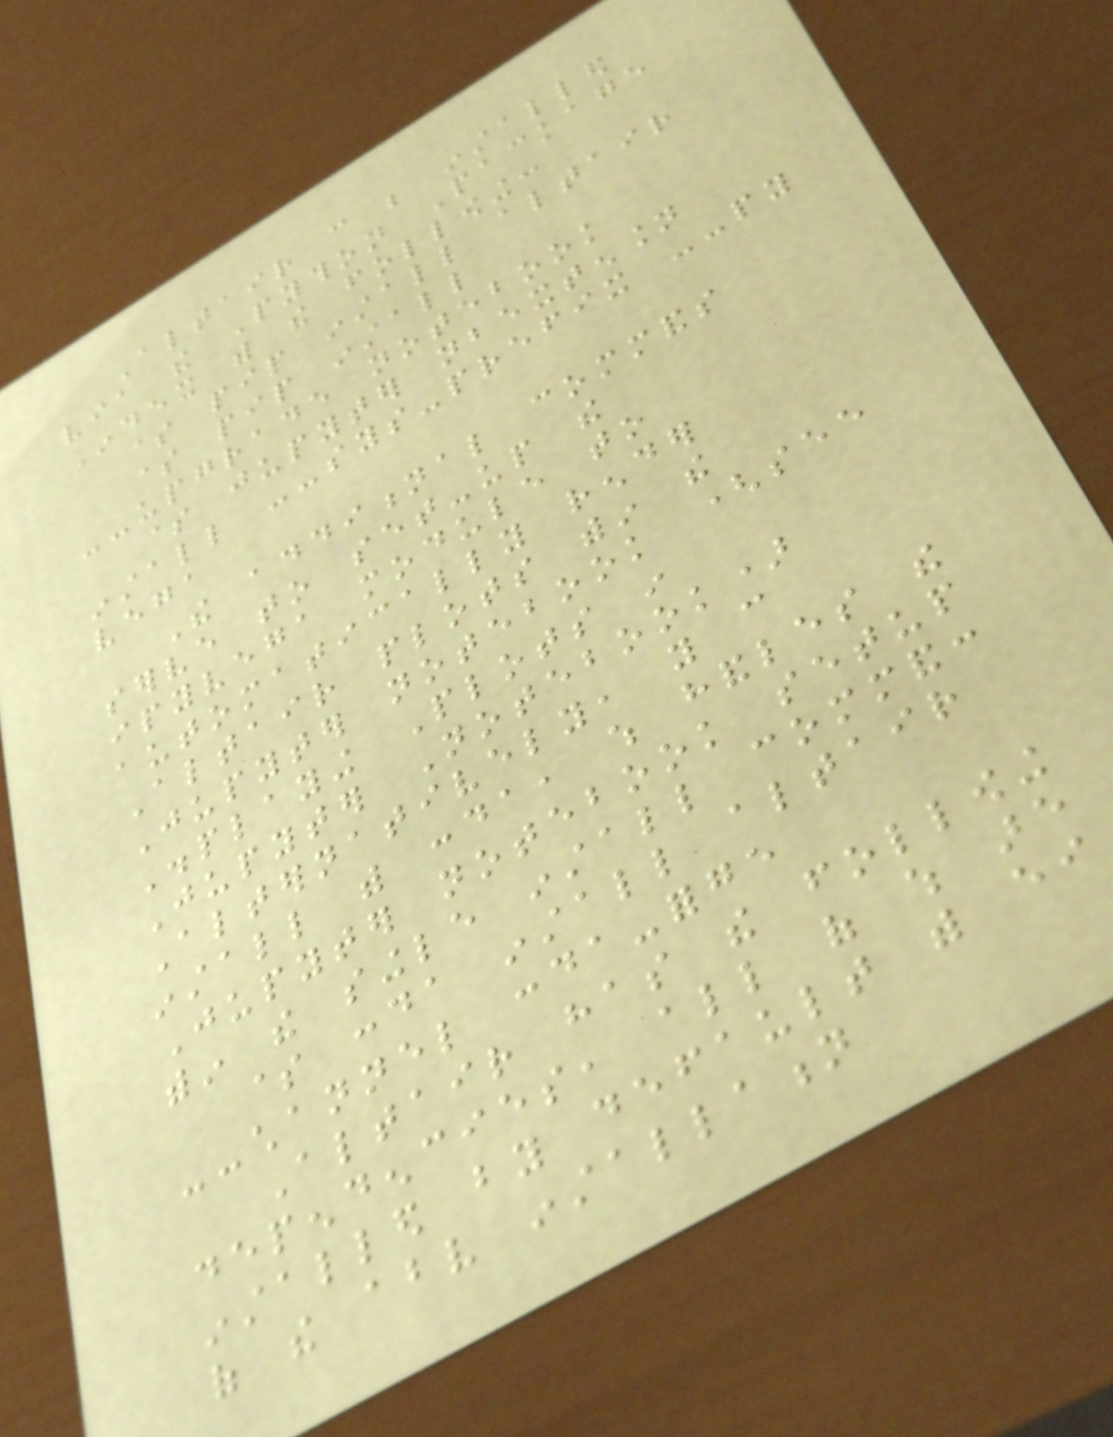Altair can be installed
via the Python Package
Index with the following:
$ pip install altair
$ pip install
--upgrade notebook
$ jupyter nbextension
install --sys-prefix --py
vega
The additional commands
serve to set-up the
ipyvega module to
automatically render
Altair plots within the
Jupyter notebook (see
Displaying Plots in
Jupyter Notebook)
Alternatively, you can
install with conda, which handles the
Jupyter notebook setup
within the single install command:
$ conda install altair
--channel conda-forge
Altair has the following
dependencies, all of which are
installed by default with either
of the above installation
